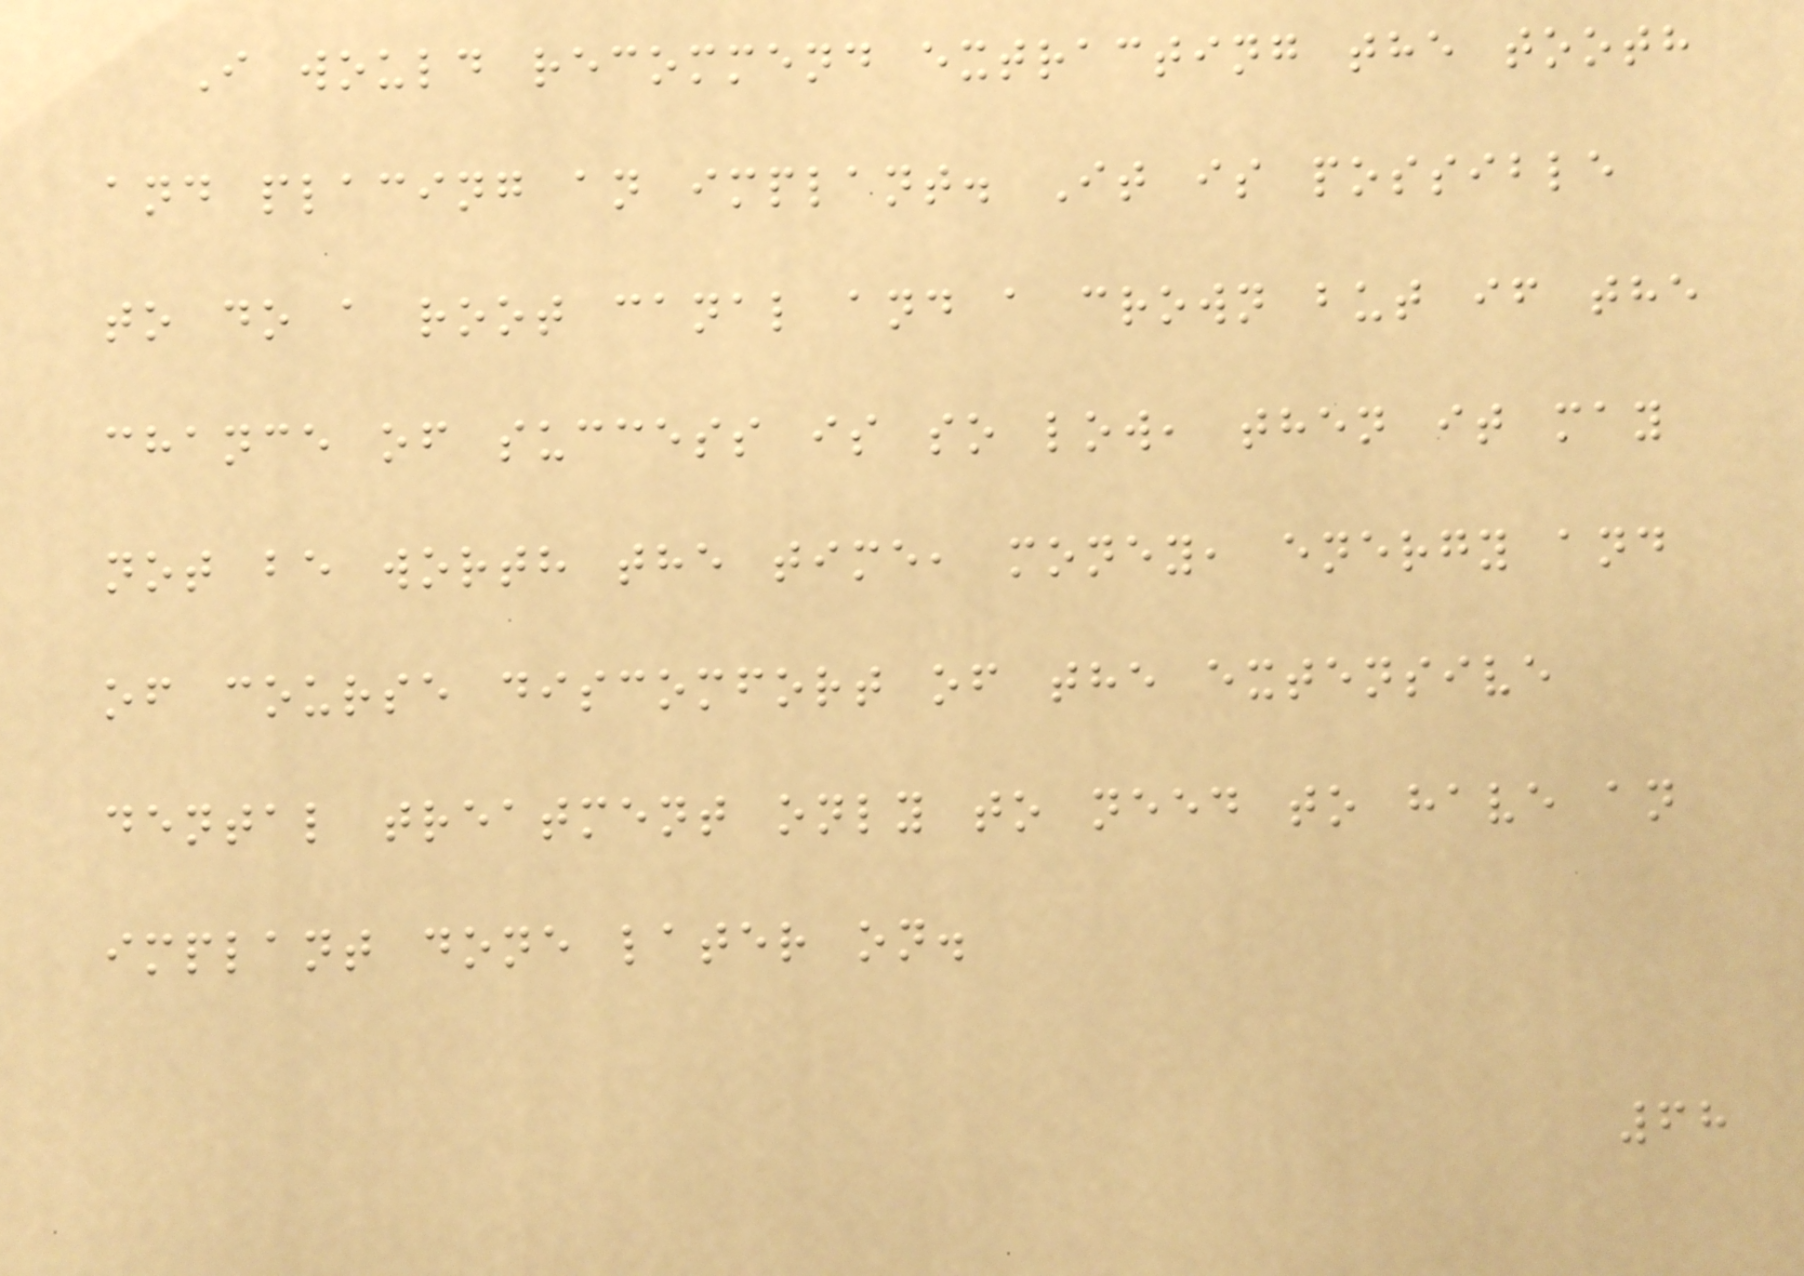I would recommend extracting the tooth
and placing an implant. It is possible
to do a root canal and a crown but if the
chance of success is so low, then it may
not be worth the time, money, energy and
of course discomfort of the extensive
dental treatment only to need to have an
implant done later on.
68
